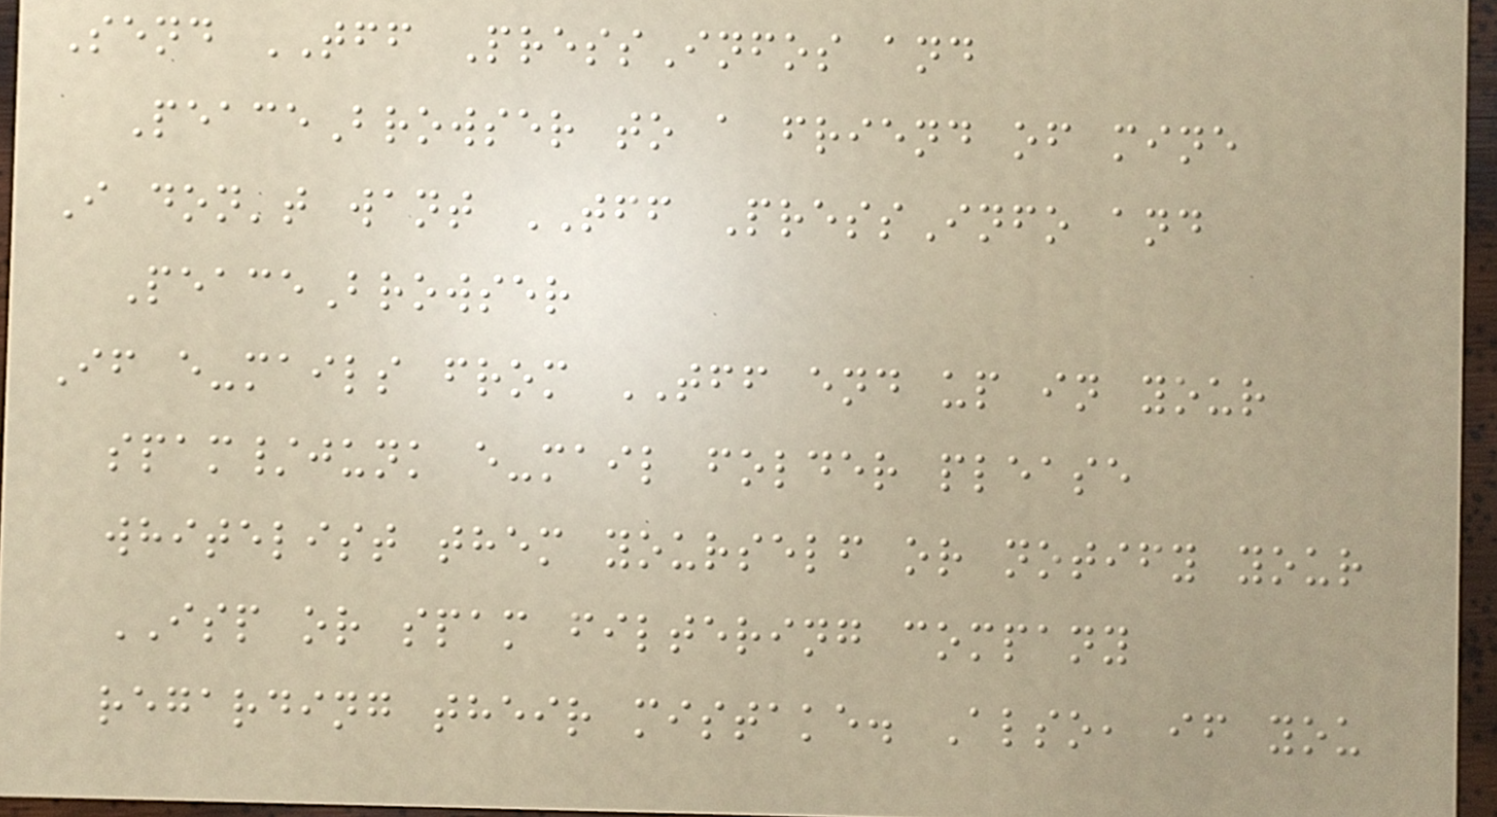Send TFF PressInfos and
PeaceBrowser to a friend of mine
I don't want TFF PressInfo and
PeaceBrowser
If e-mails from TFF end up in your
spam/junk e-mail folder please
whitelist them yourself or notify your
ISP or spam filtering company
regarding their mistake. Also, if you
